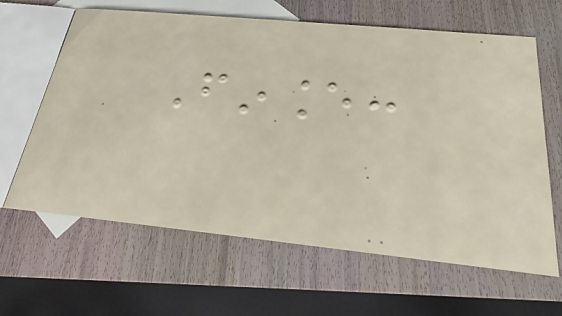Finance:
